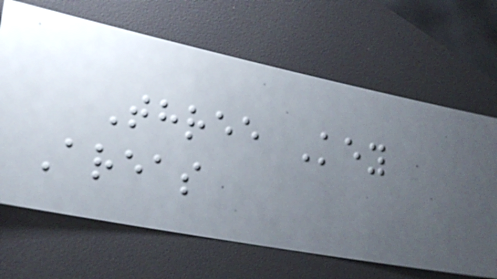Three Key
Areas
